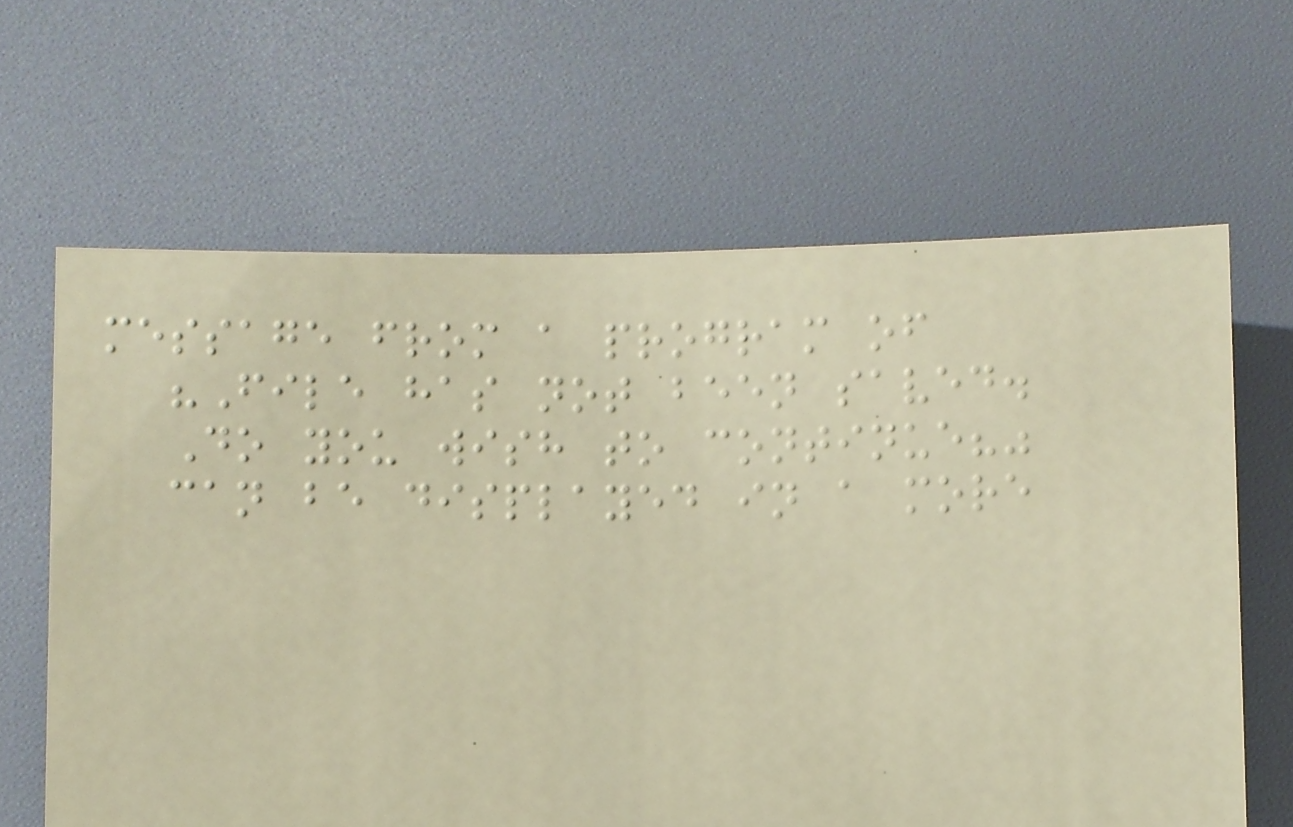message from a program of
"File has not been saved.
Do you wish to continue?"
can be displayed in a more
